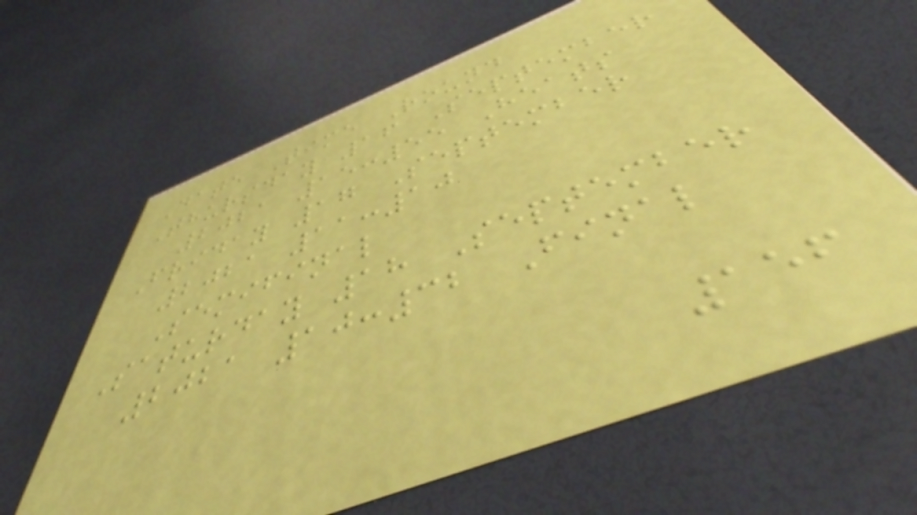Date Time Round
Thursday 16 September
2021 15:55 Heats
Friday 17 September
2021 11:10
Semifinal
Saturday 18 September
2021 10:32 Final
156
